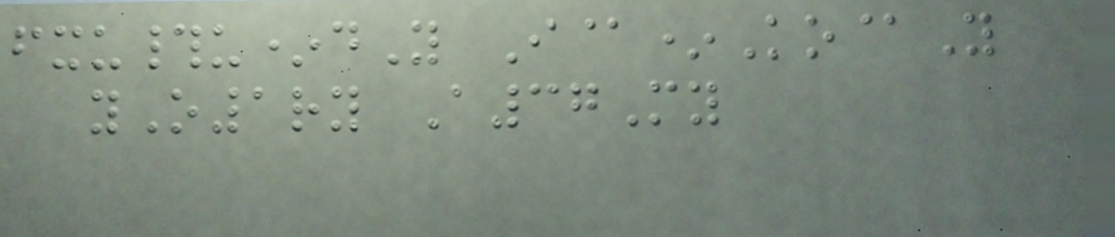fxu#u*dY I@*Ko@Y
yO1ry A37My
